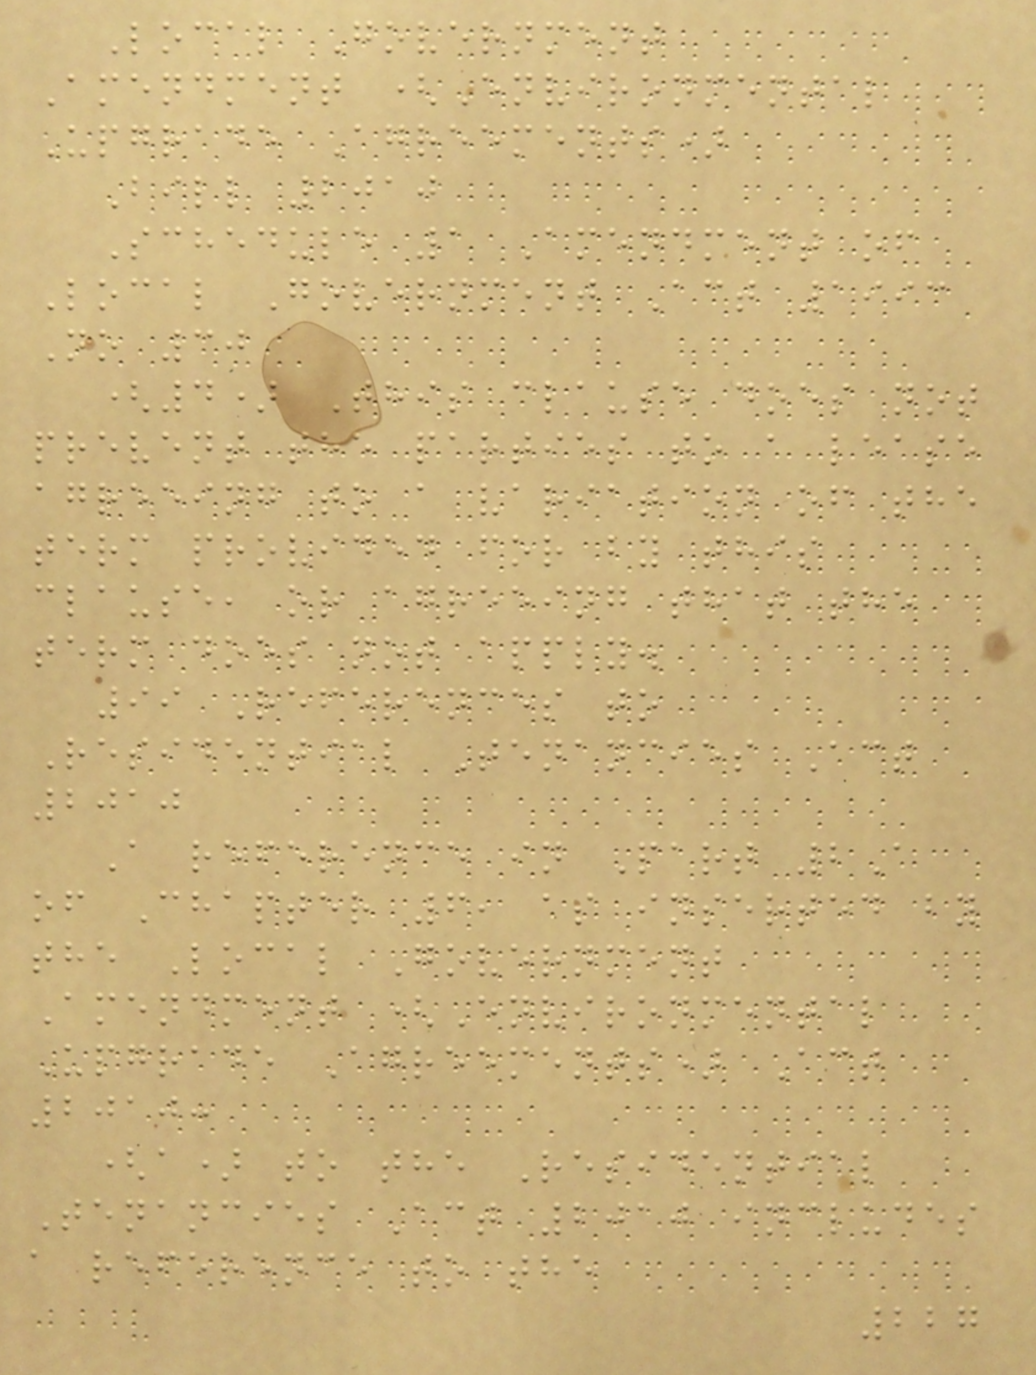Local Government
Amendment (Environmental
Upgrade Agreements)
Bill 2010
Schedule 1 Amendment of
Local Government Act 1993
No 30
(4) This clause does not
prevent the parties to a lease
agreeing to a variation of the
term provided for by this
clause, or agreeing that the
term does not apply.
99 References to
Residential Tenancies Act
2010
A reference in Part 2A
of Chapter 6, as inserted by
the Local Government
Amendment (Environmental
Upgrade Agreements) Act
2010:
(a) to the Residential
Tenancies Act 2010 includes
a reference to the
227
